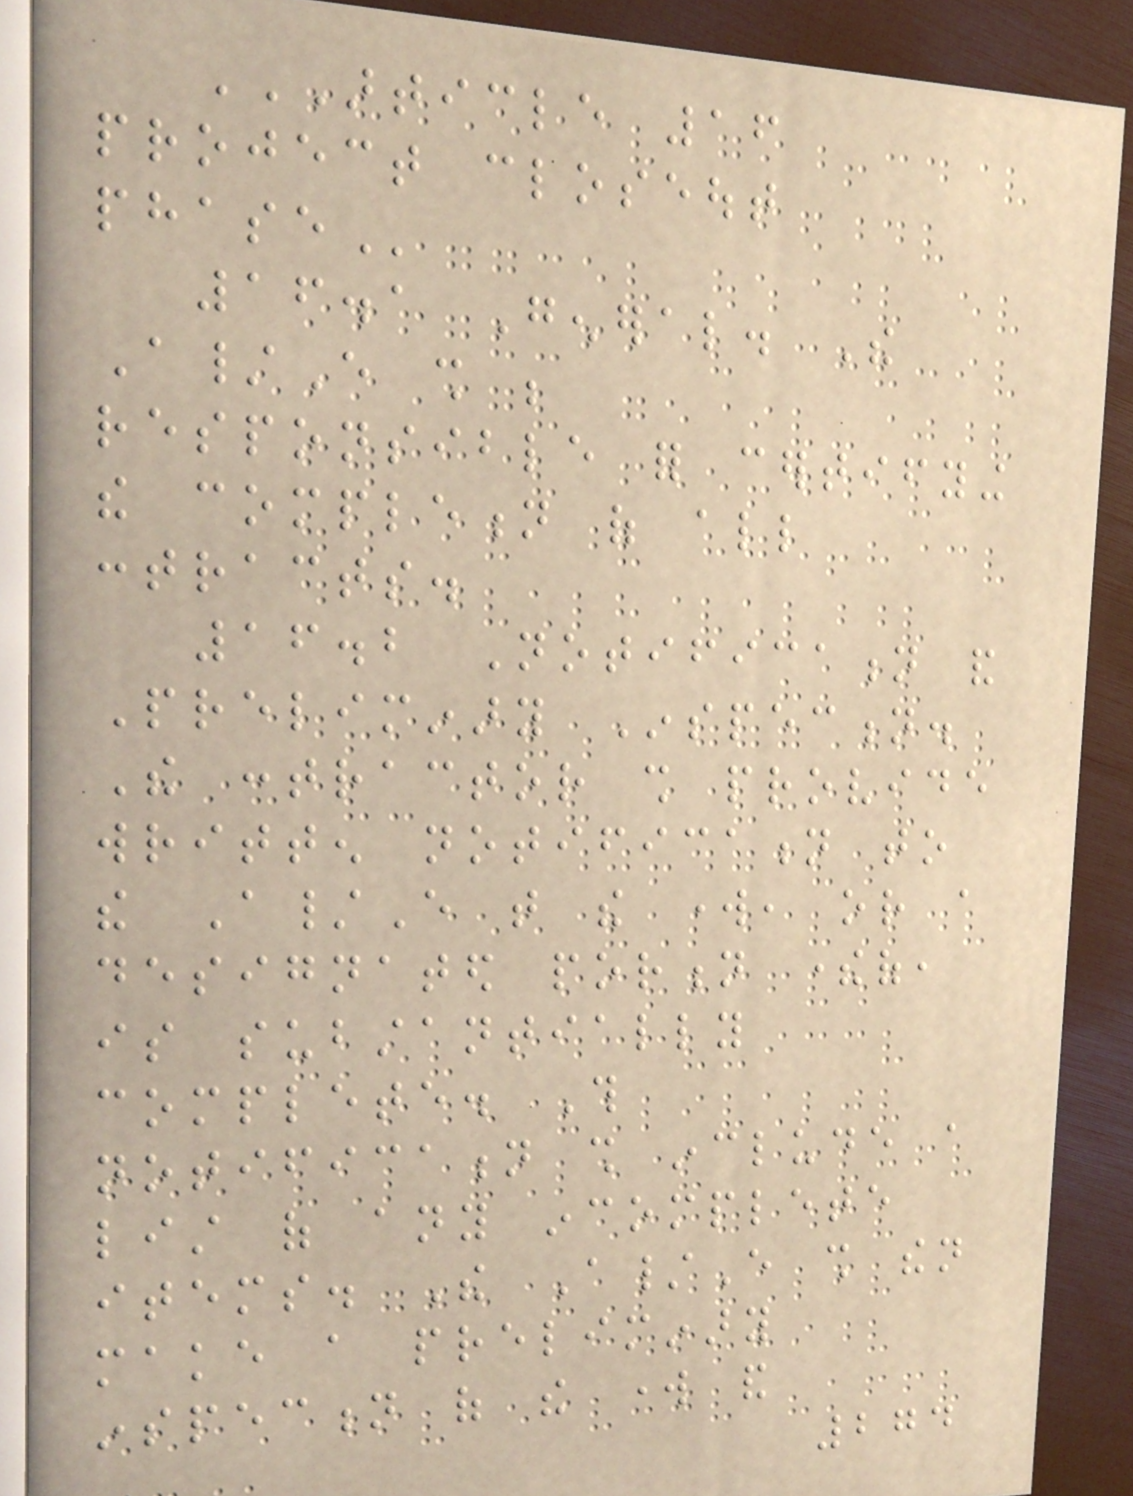ARTICLE 16
PROJECT CLOSEOUT
PHASE
16.1 General. The
A/E shall be
responsible for certifying
the completion of all
contracts.
16.2 Notification and
Preliminary Inspection.
The contractor shall provide
written notification to
the A/E that the work, or a
designated portion thereof,
is substantially
complete. This
notification shall include a
list of any incomplete
items. The A/E shall then
make a preliminary
inspection of the work and
274
